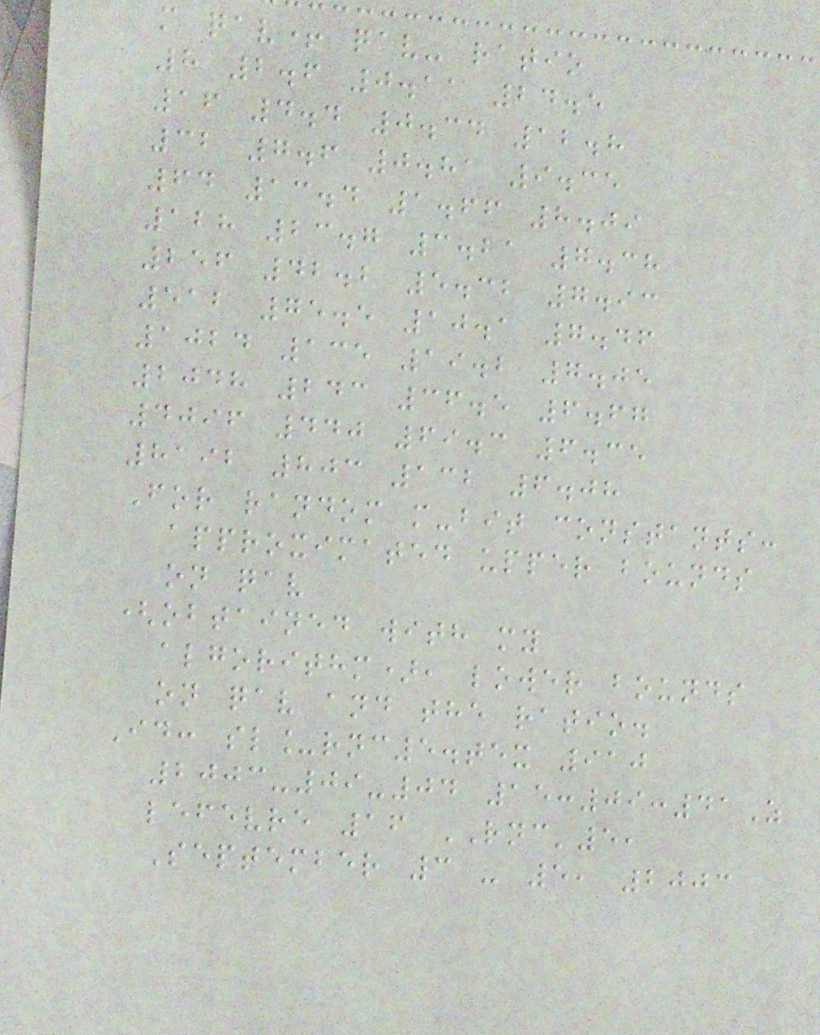m qav+ qav- ratio
8 2.6 0.11 24.5
16 4.4 0.34 12.8
32 7.6 0.81 9.35
64 13.4 1.66 8.09
128 23.7 3.21 7.38
256 42.2 5.32 7.93
512 75.5 10.1 7.46
1024 135 19.2 7.05
2048 243 36.5 6.67
4096 440 69.3 6.35
8192 803 132 6.08
For random m-bit constants:
approximated upper bounds
on qav
(obtained with my
algorithm), lower bounds
on qav and the ratio.
Id: sl_rnc5.tex 910
2003-09-04 15:09:41Z
lefevre 16 RNC'5,
September 3 - 5, 2003
